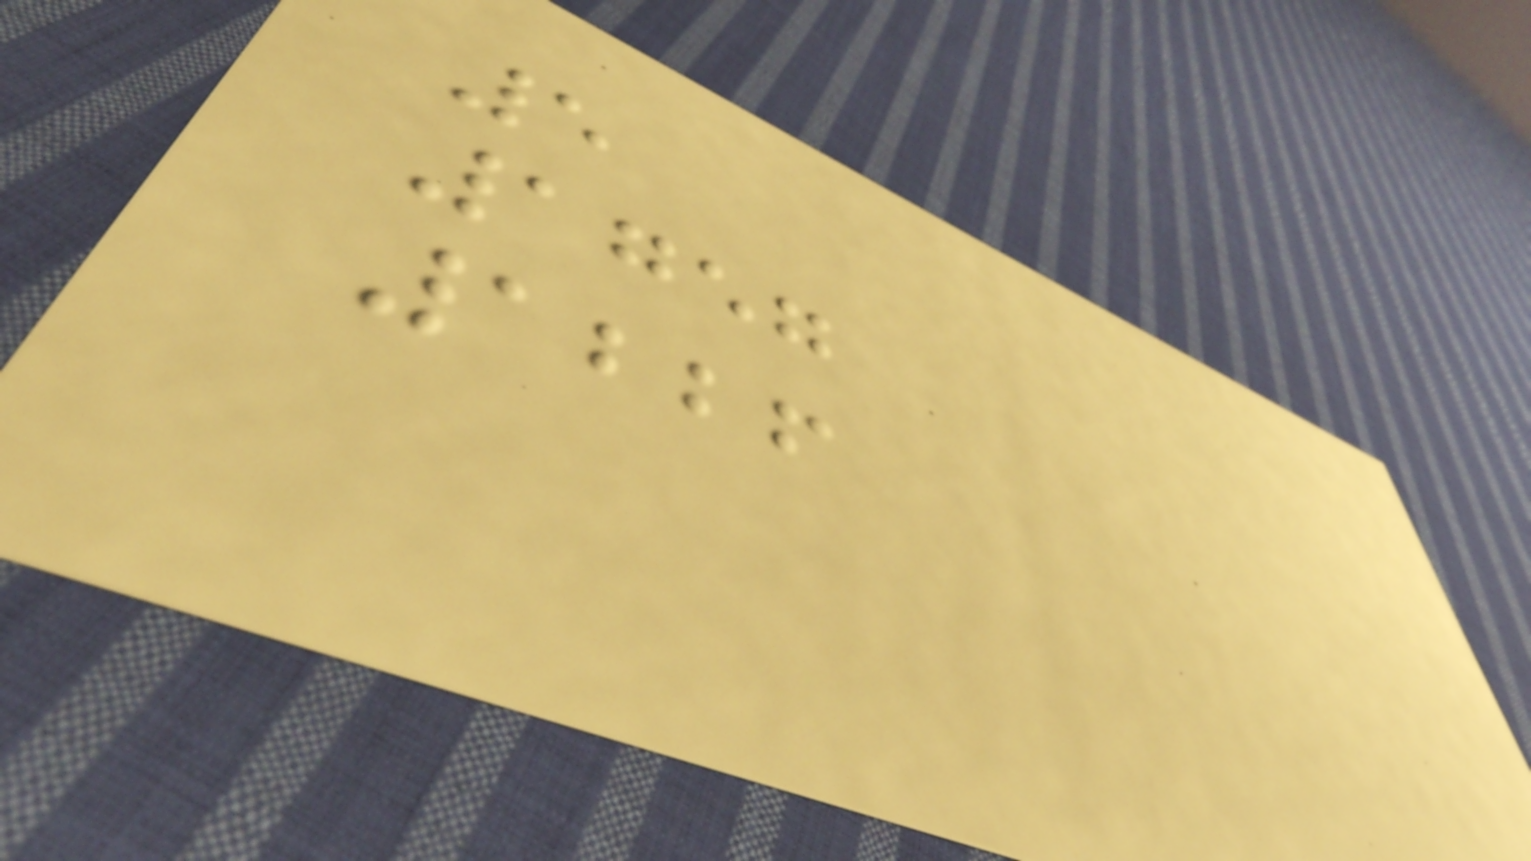5
1757
1226
